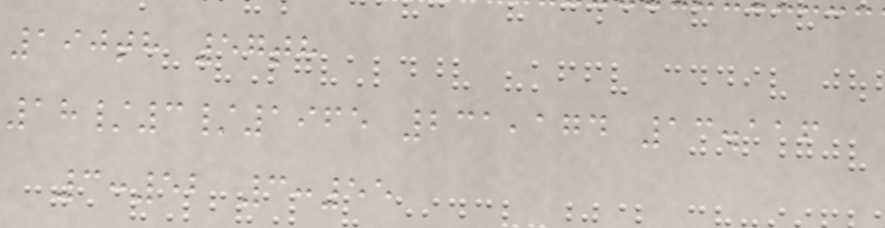190th 57th
18/3/1965 231,174 13.116
3:52 3:55
